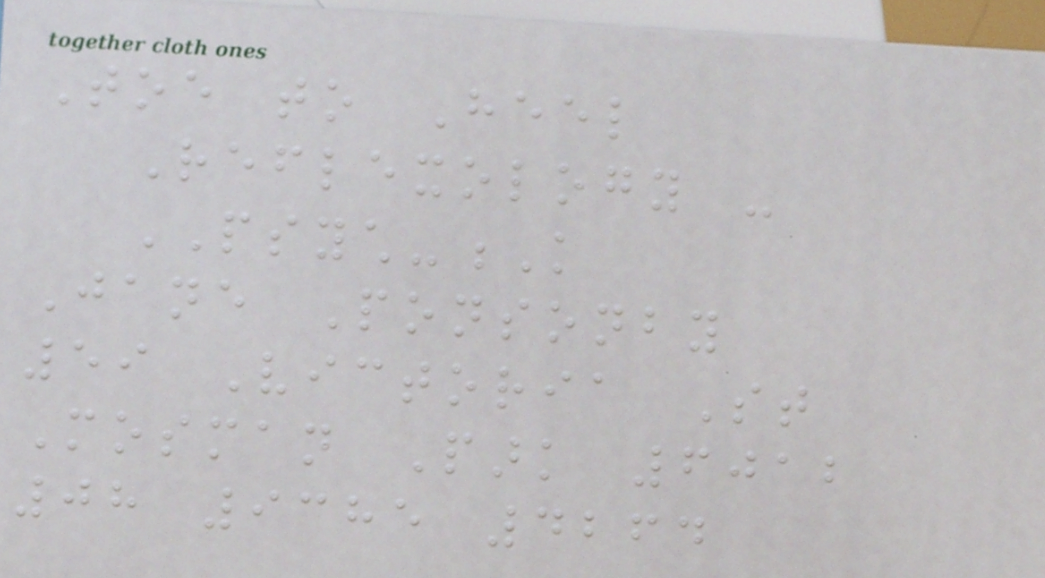Toe to Heel
Reflexology -
PSYCH-K
Jane Ponsonby
59 Victoria St
Mosman Park 6012
08 9385 4264
